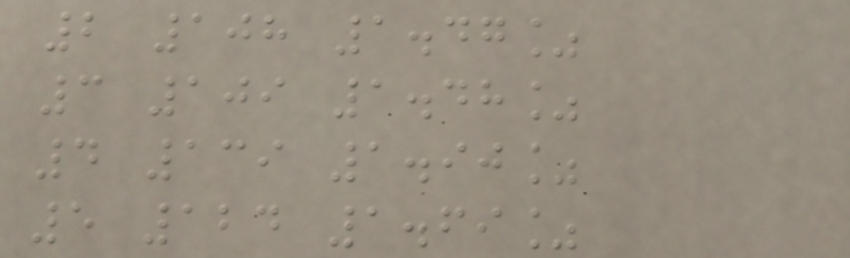2 108 1.47%
3 109 1.48%
4 139 1.90%
5 124 1.69%
